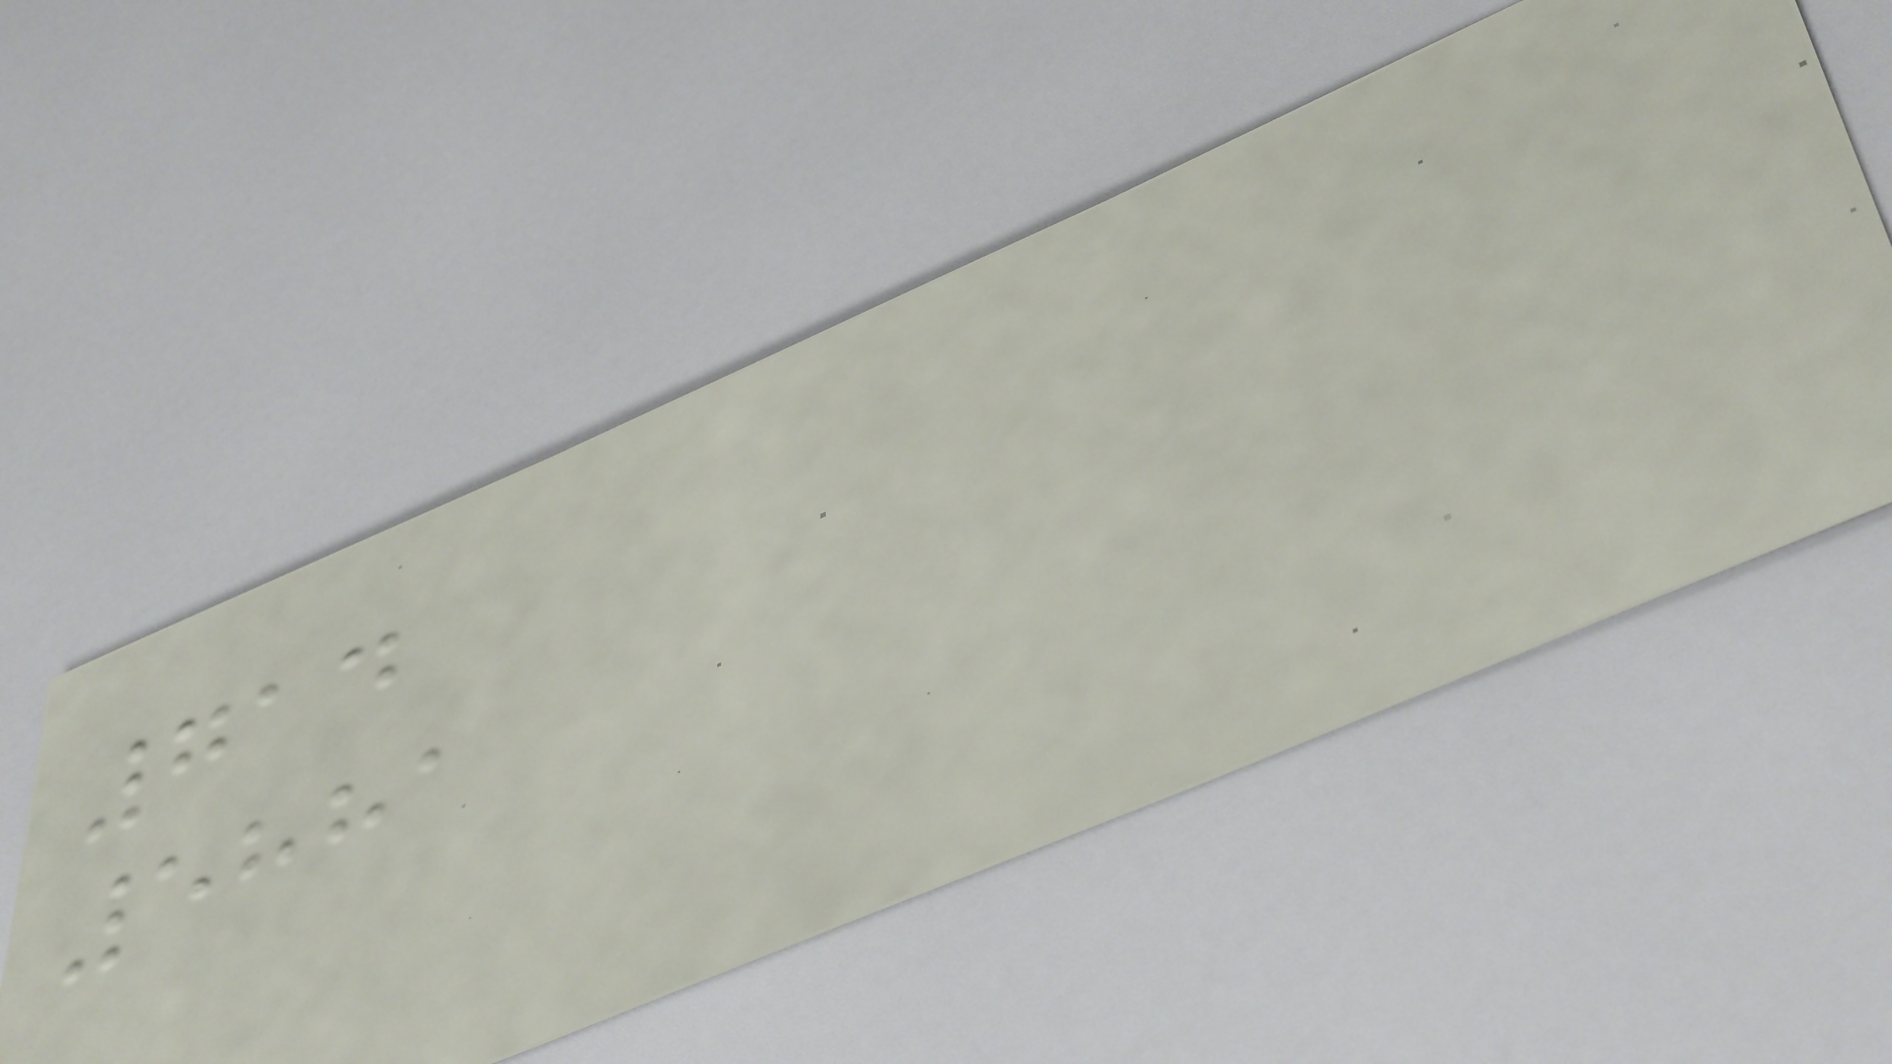714
5881
